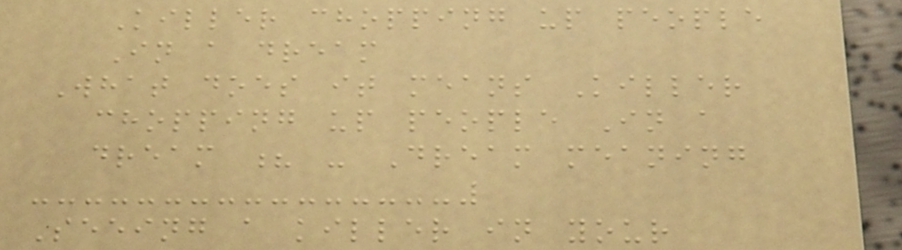Killer chopping up people
In a dream
What does it means Killer
chopping up people In a
dream ? - Dream meaning
Seeing a killer in your
